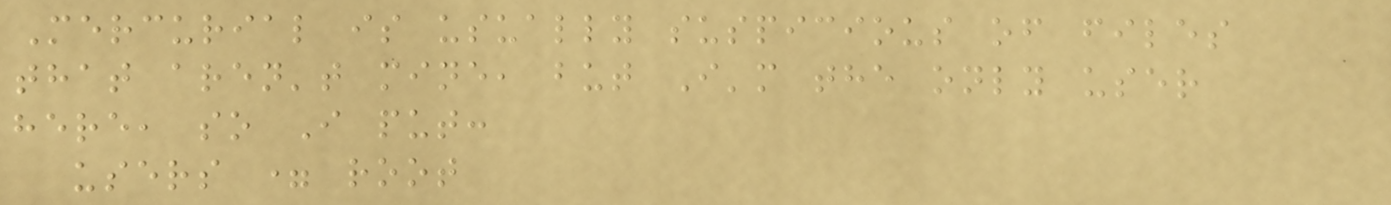Mercurial is usually suspicious of files
that aren't mine, but I'm the only user
here, so I put:
users = root
